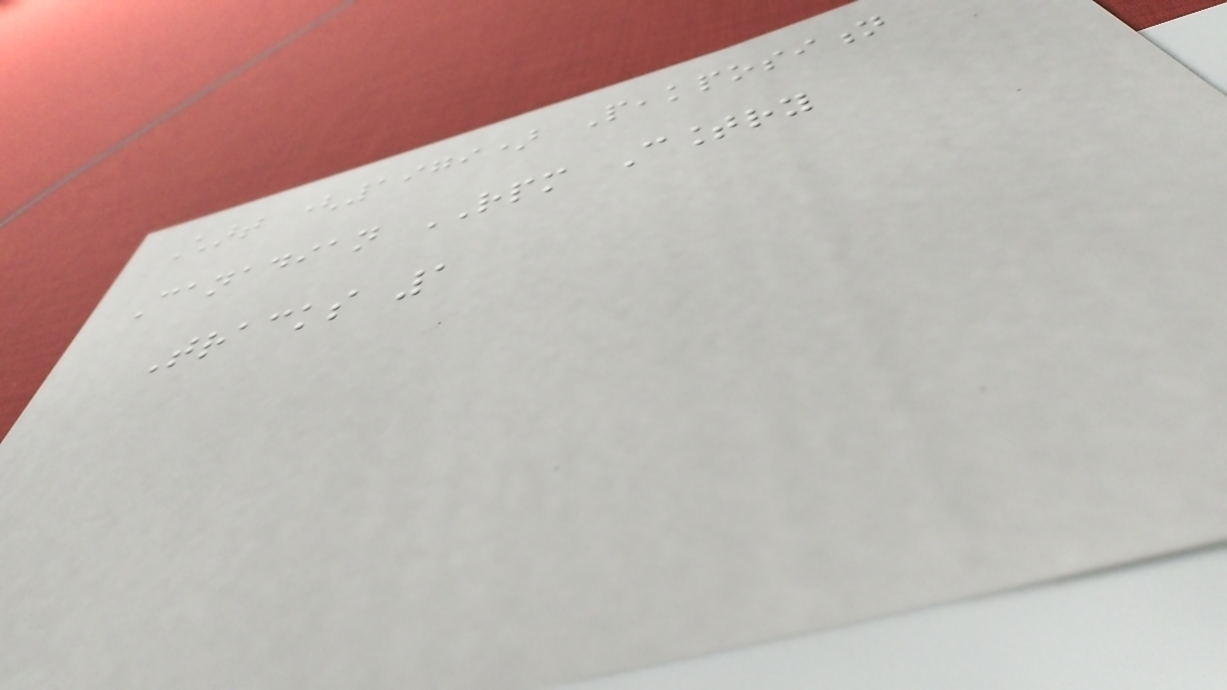Chart (1979) Peakposition
Canadian RPM Country
Tracks 1
